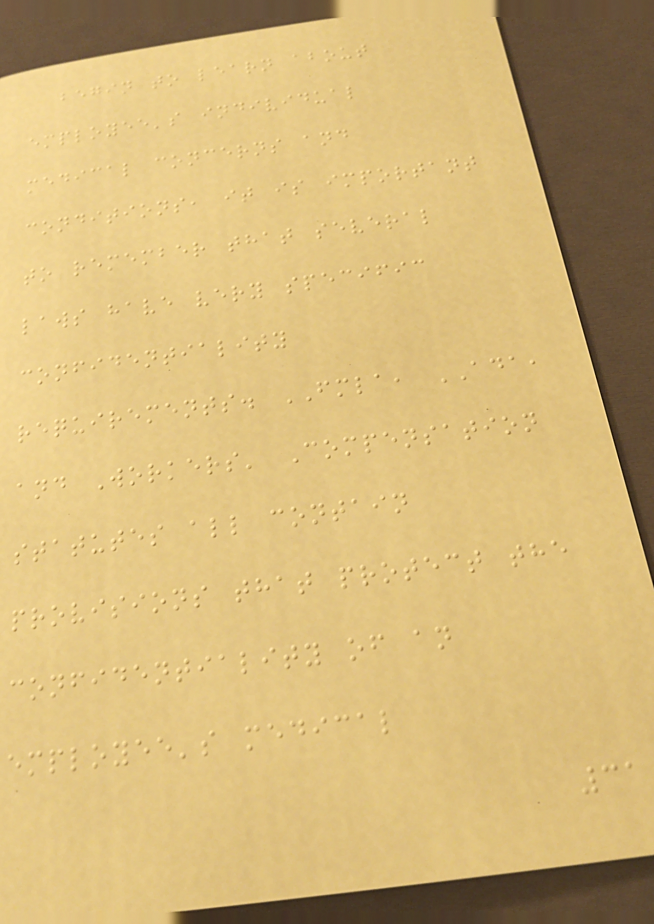begin to learn about
employee's individual
medical concerns and
conditions, it is important
to remember that several
laws have very specific
confidentiality
requirements. FMLA, ADA,
and Workers' Compensation
statutes all contain
provisions that protect the
confidentiality of an
employee's medical
31
